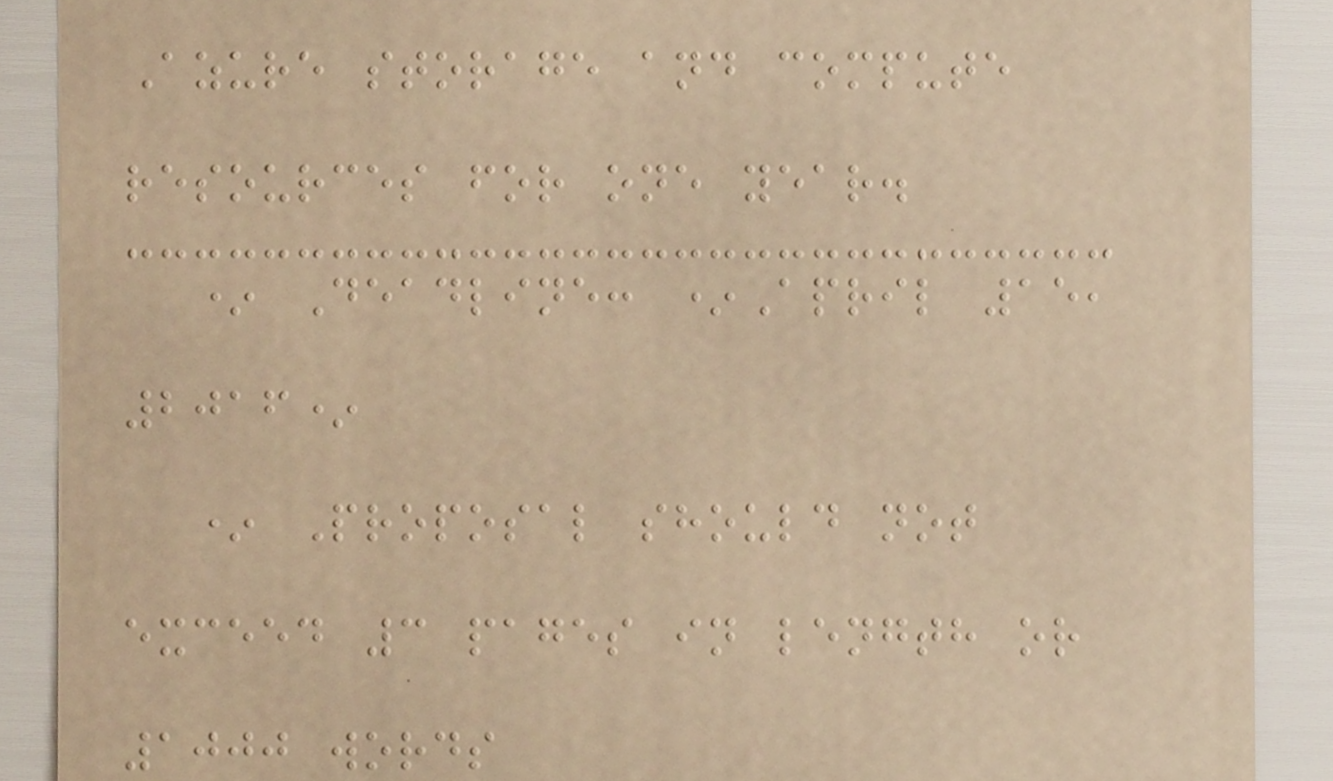Azure storage and compute
resources for one year.
* Deadline: *April 15,
2016*
* Proposal should not
exceed 3 pages in length or
1000 words
